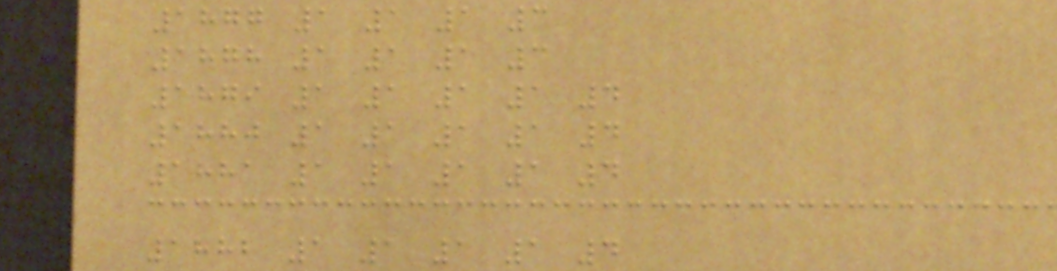1877 1 1 1 3
1878 1 1 1 3
1879 1 1 1 1 4
1880 1 1 1 1 4
1881 1 1 1 1 4
1882 1 1 1 1 4
